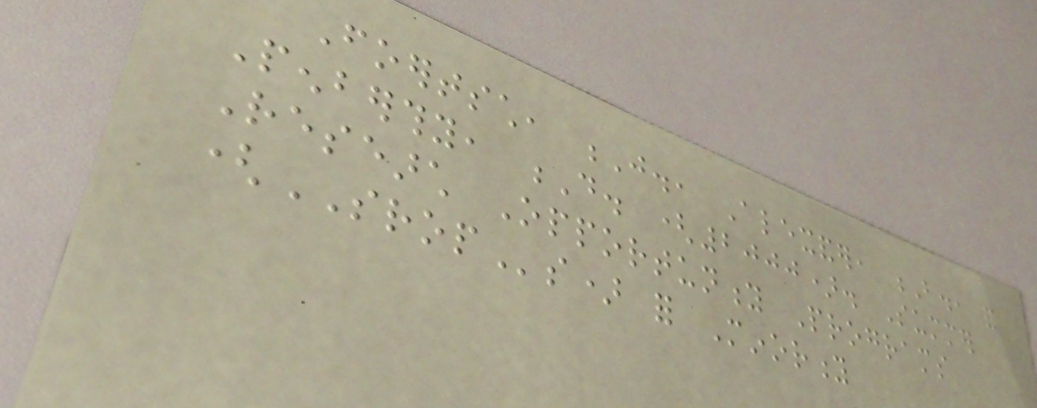Foertsch, J., Alexander, B., and
Penberthy, D. (2000). Summer
Research Opportunity Programs
(SROPs) for Minority
